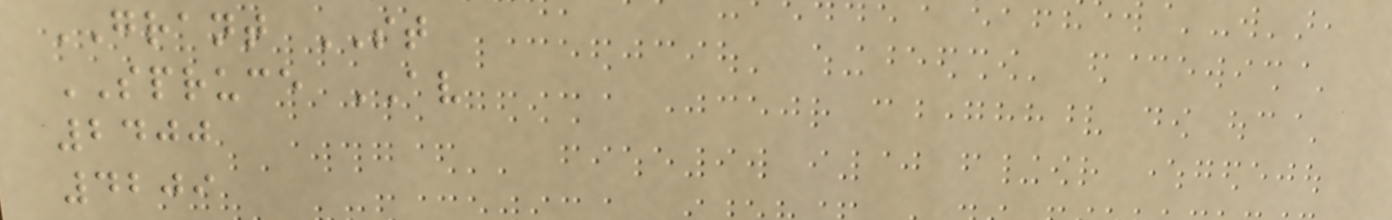GRANT ST
SPRUCE AV
2400
4209
